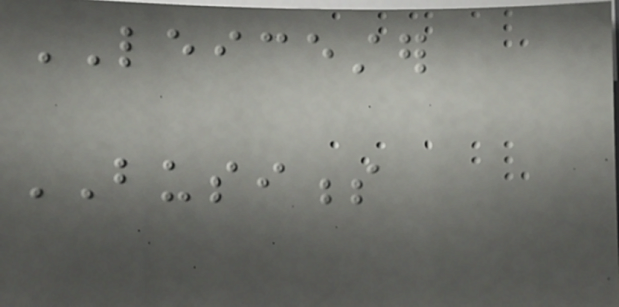LEICESTER
BUSINESS
